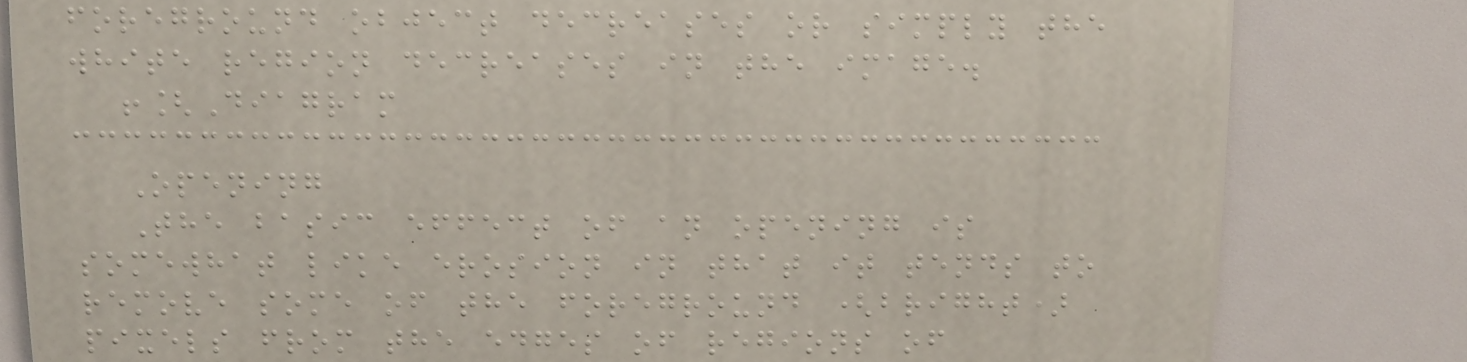foreground object decreases or simply the
white region decreases in the image.
![Diagram
Opening
The basic effect of an opening is
somewhat like erosion in that it tends to
remove some of the foreground (bright)
pixels from the edges of regions of
